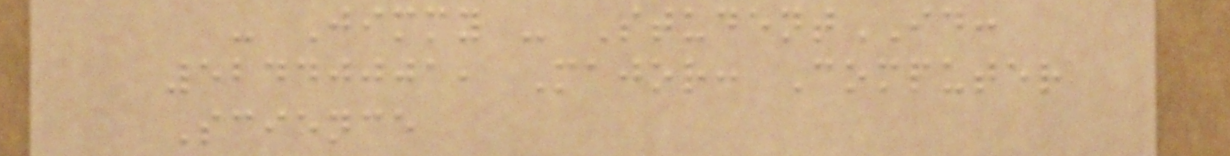- Jimmy - StudentID:
52440001, Major: Computer
Science
